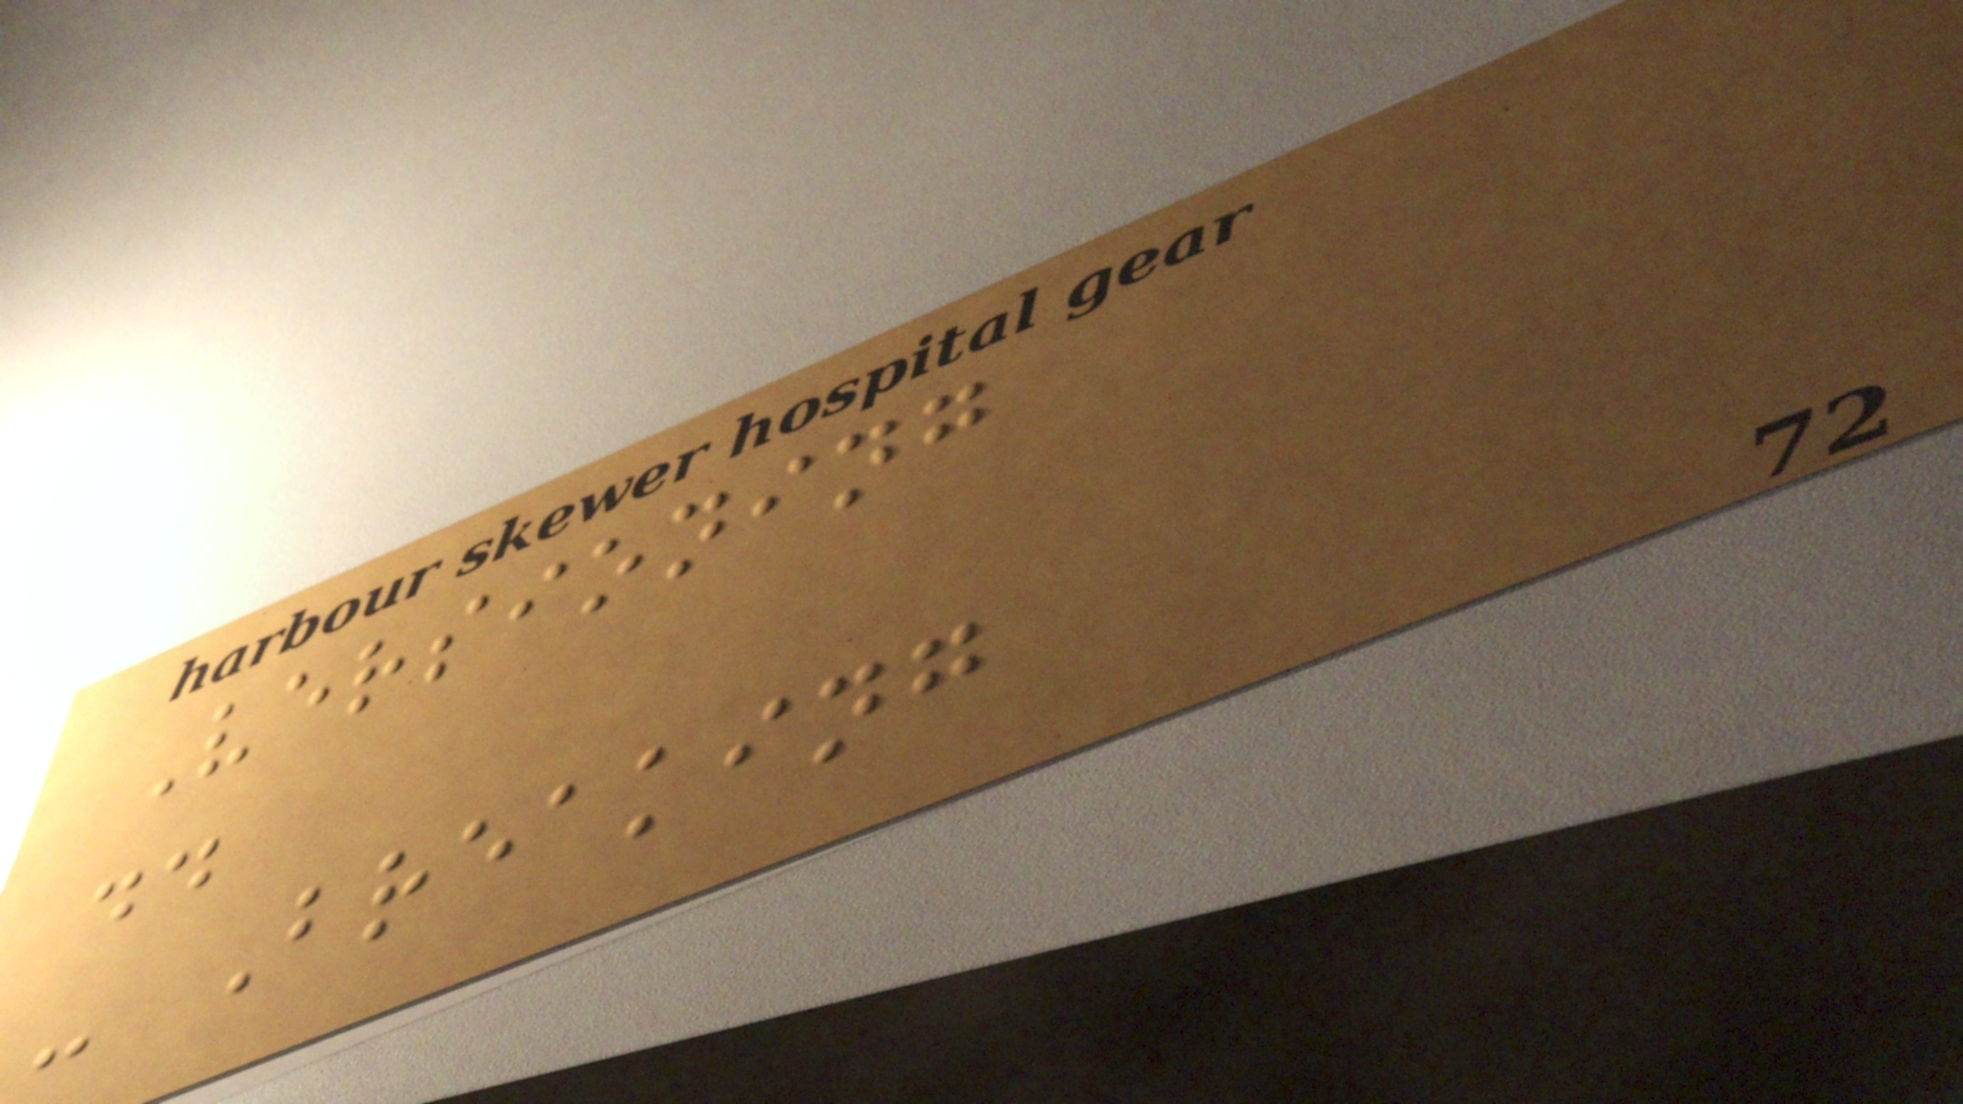Versioning
..
- Breaking
